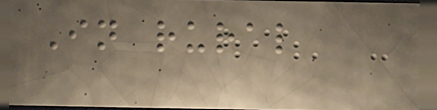In rural
